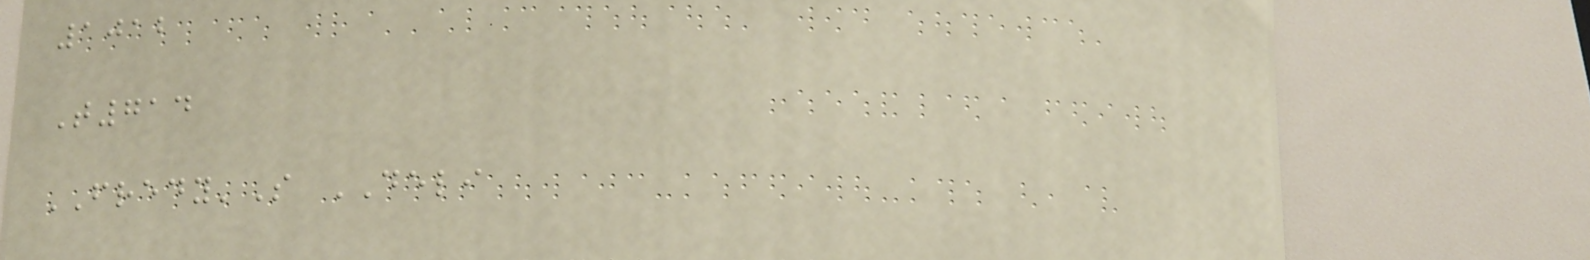1012
T714
FREDY'S DELI
